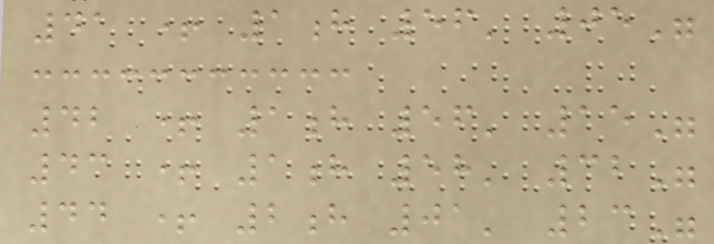41 + 1h 56' 05"
42 + 1h 56' 15"
43 + 1h 58' 32"
44 + 2h 01' 23"
